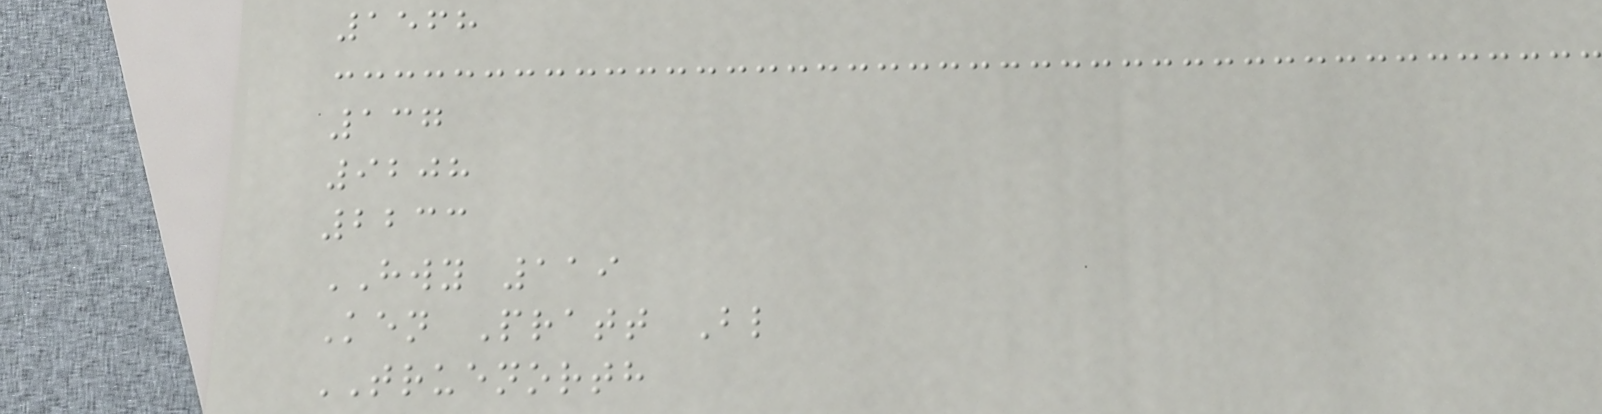1568
137
9208
2233
HWY 119
Ken Pratt Bl
TRUENORTH
